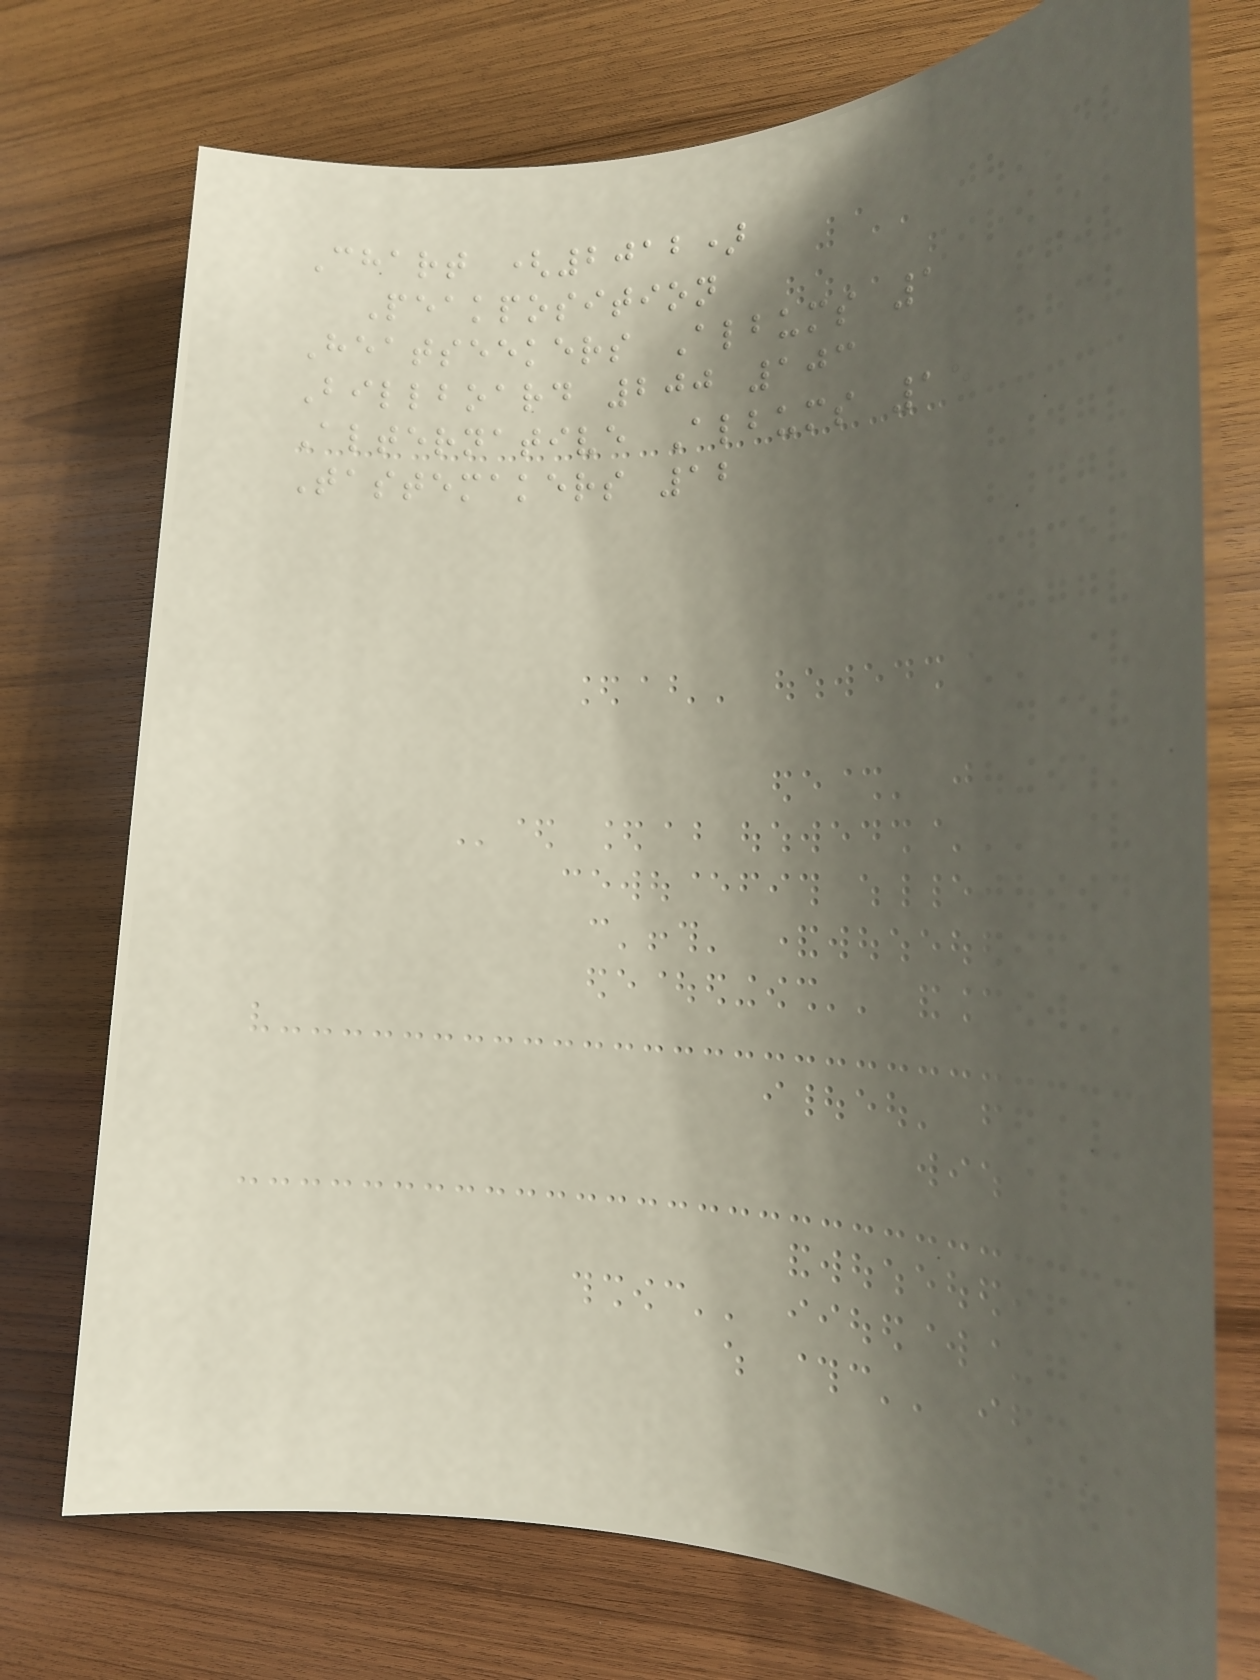Chart (2012)
Peakposition
Heatseekers Albums 1
Billboard 200 103
Alternative Albums 15
Tastemakers 12
